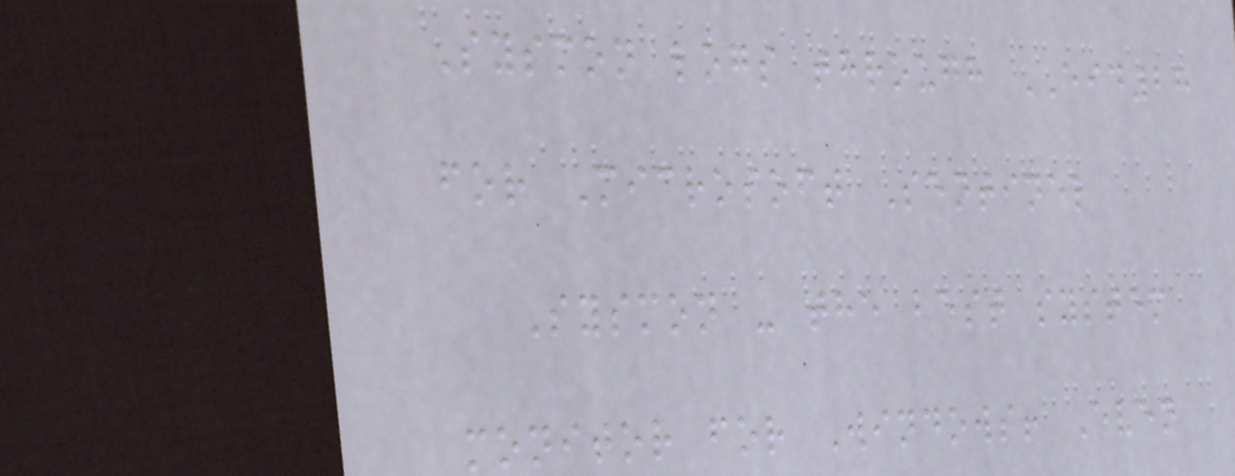Sysmon logs through EID28
for Microsoft Sentinel
Sysmon - the best system
monitor for Windows! Even
